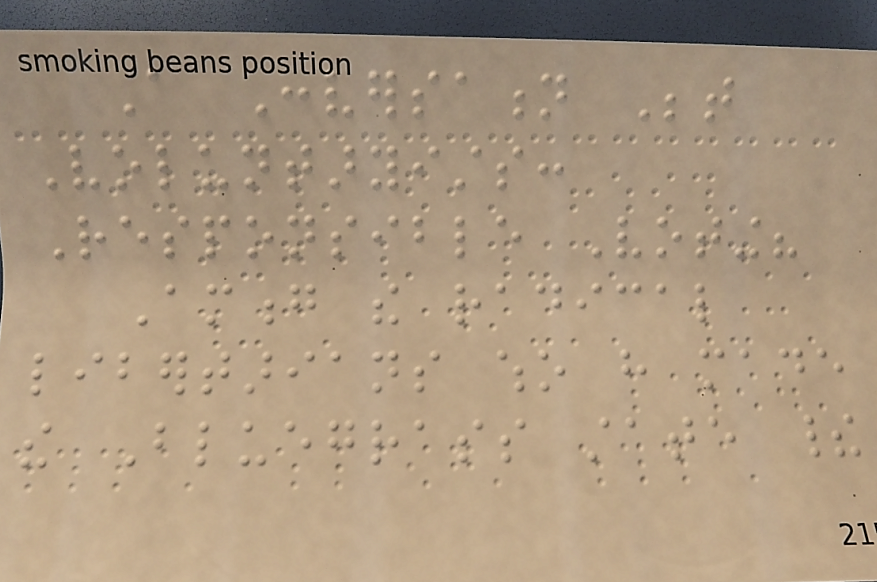A Conversation Between
Voluntaryists:
Responsible Voting?
Among the radical
libertarians who have made
the Bluegrass state their
